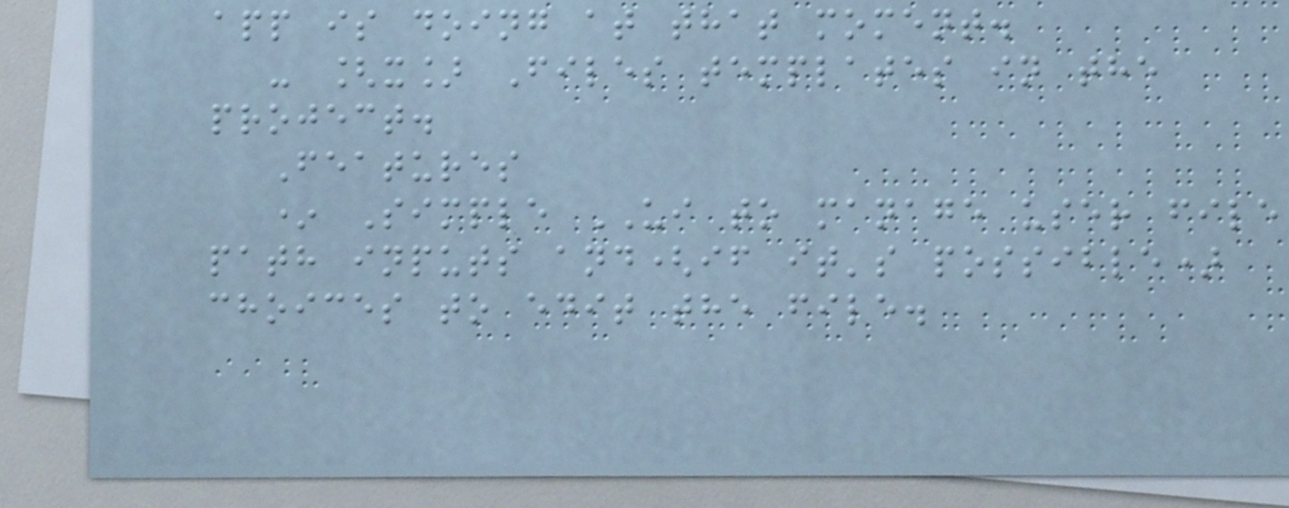app is doing at that moment.
- [x] Files templates in the
project.
Features
* Simple UI to manage user file
path inputs and(if it's possible)
choices to edit the file.
